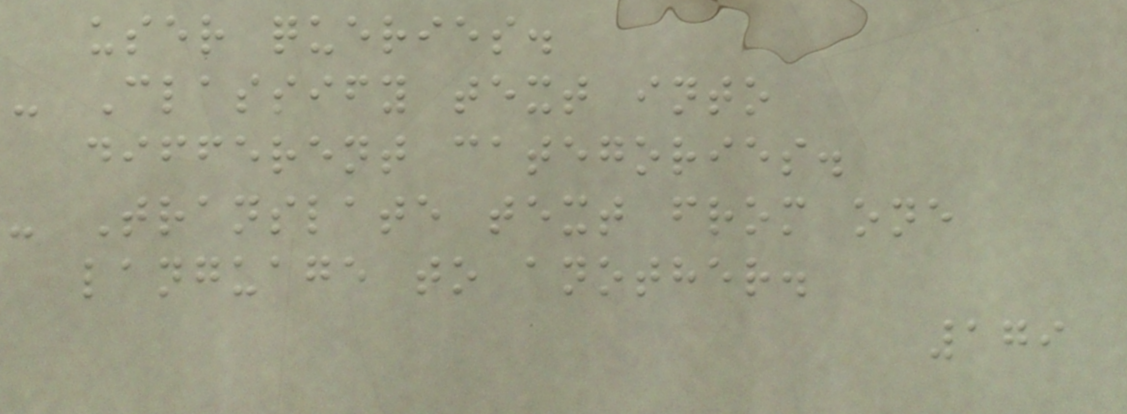user queries.
- Classify text into
different categories.
- Translate text from one
language to another.
179
